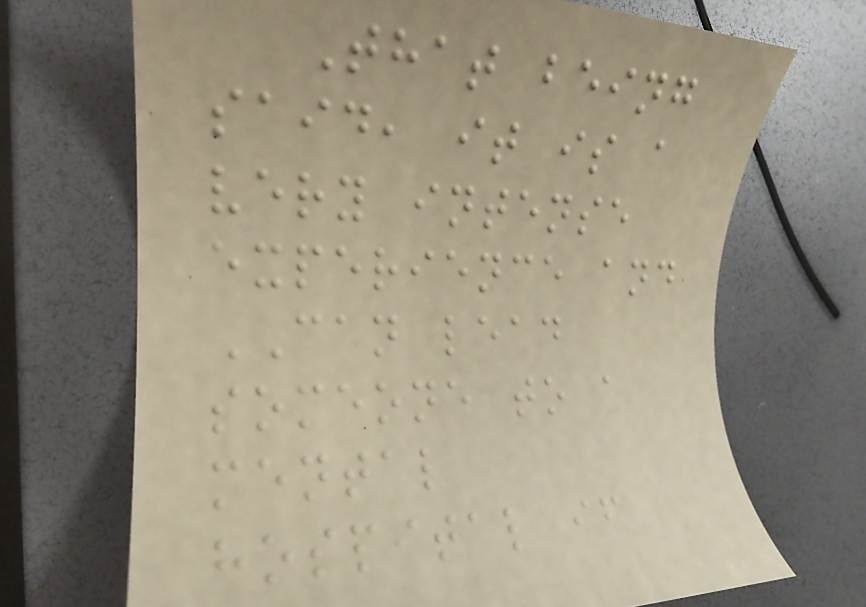That being
said, it is a
very intense
experience and
CAN lead
someone to a
mental
hospital if
